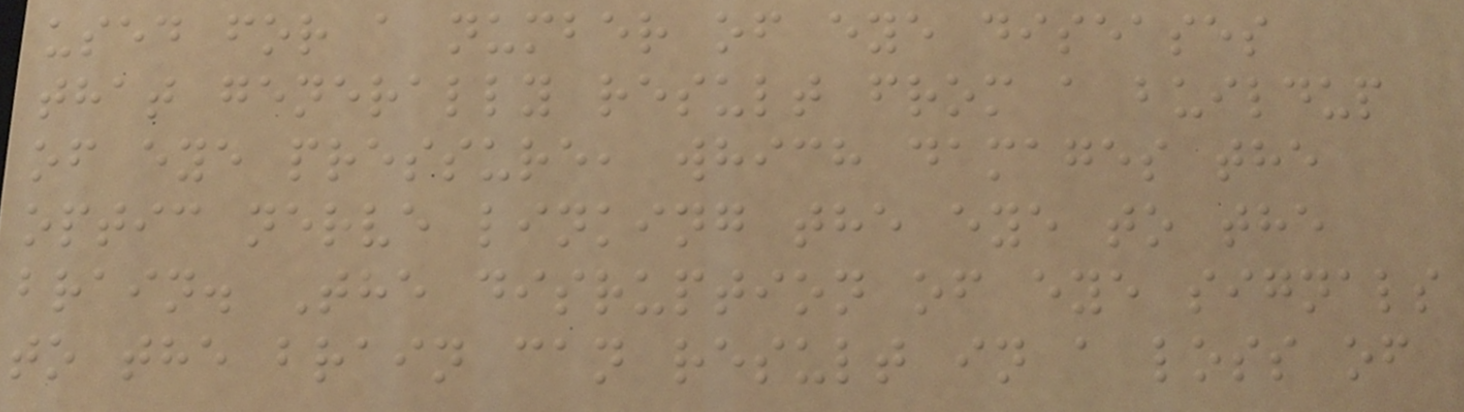used for a number of eye diseases
that generally result from a buildup
of eye pressure, which damages the
optic nerve linking the eye to the
brain. The disruption of eye signals
to the brain can result in a loss of
